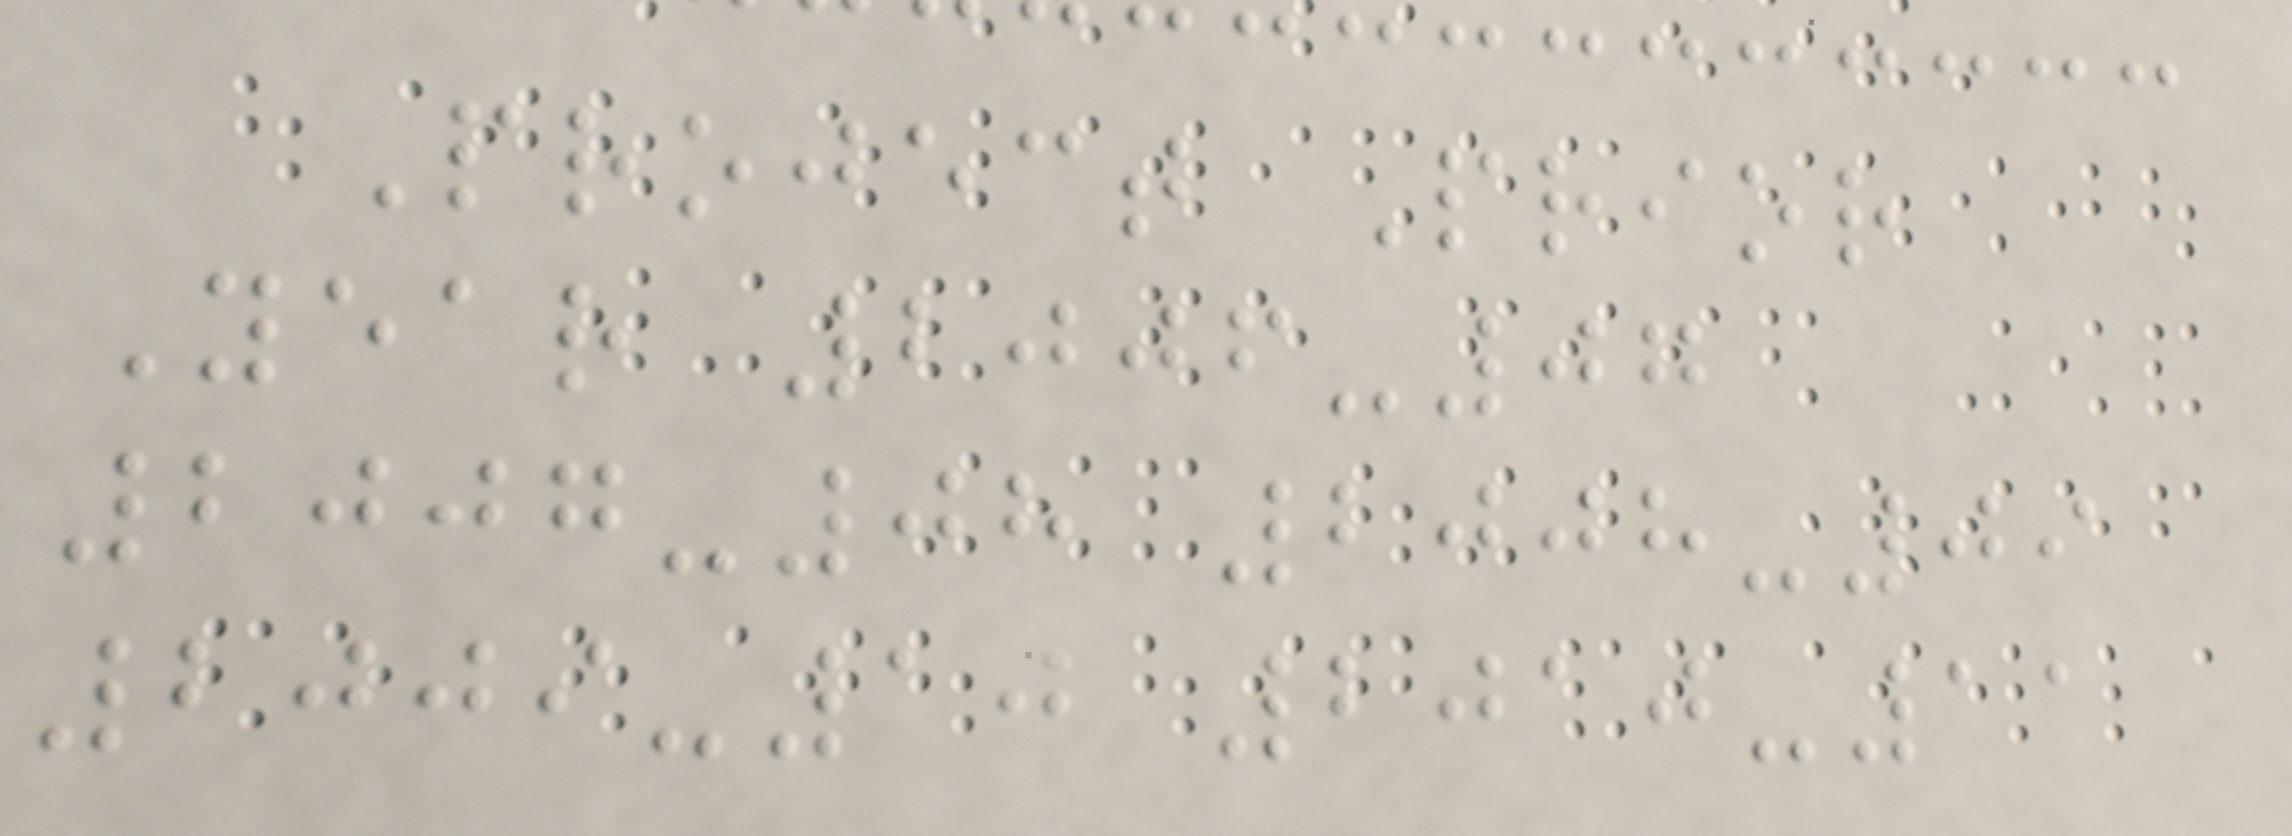Project Prior
Year 2006-07
2007-08 2008-09
2009-10 2010-11
